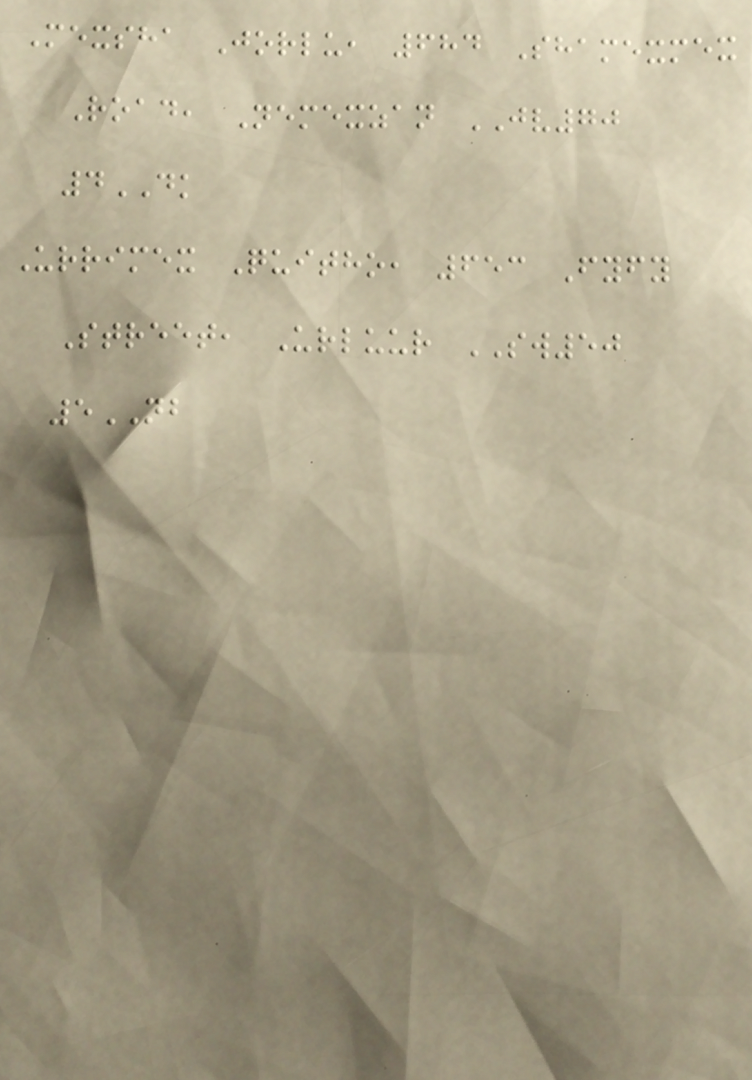Mexsha Jorlu, 684 Shamexmex
Road, Nemexzan JV70
4DK
Urrimex Quitho, 653 Fyfy
Street, Urluur SW50
5NB
